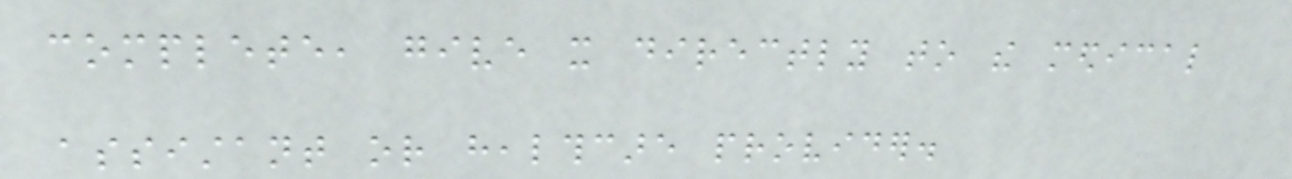complete, give it directly to the medical
assistant or healthcare provider.
